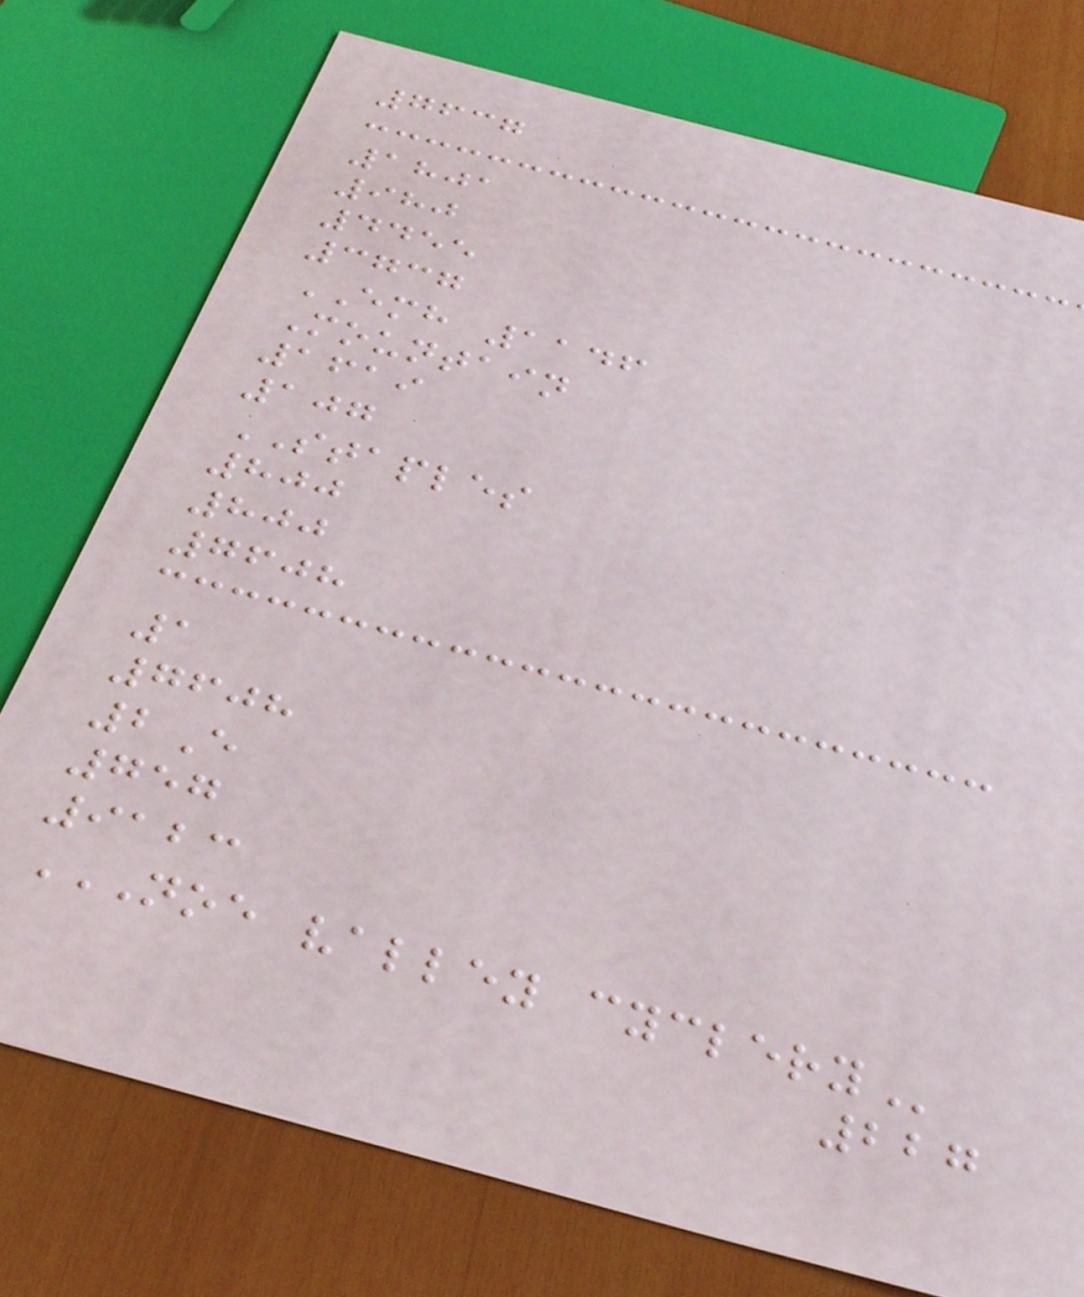7637
1801
980
4455
3737
EMH 1146
Mountain
1619
107
STAPLES
800
800
7608
1
7608
2E
757
9123
NOE VALLEY CYCLERY
227
